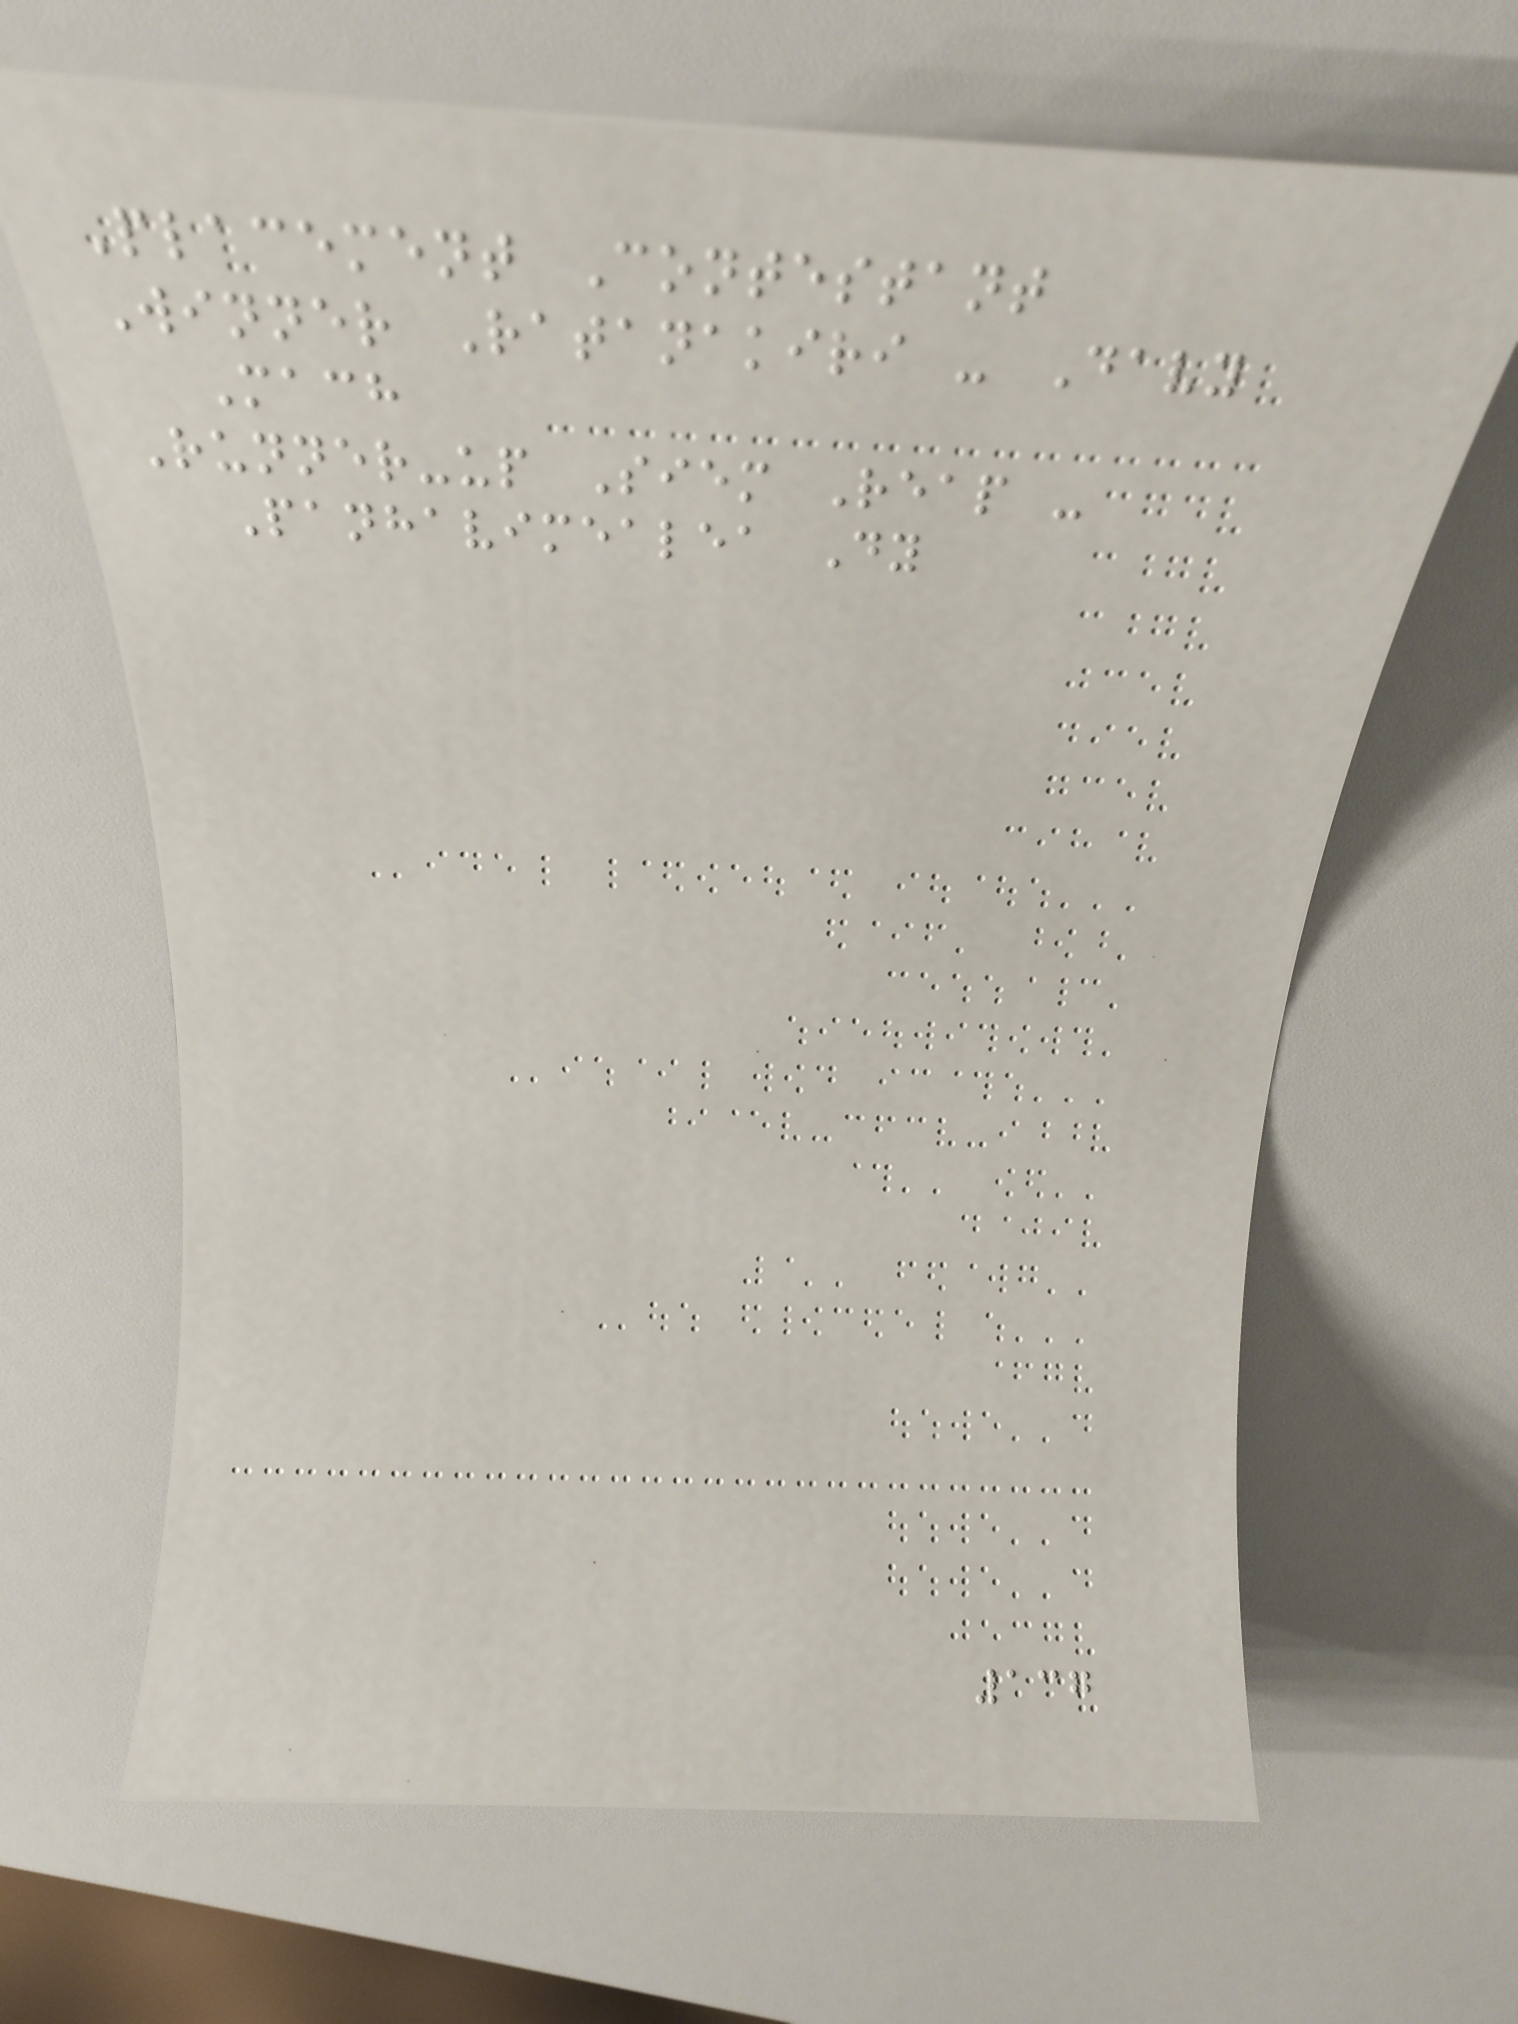Placement Contestant
Winner Ratanakiri - Davy
Mach
Runner-up Siem Reap -
Panhavimealea Dy
137
